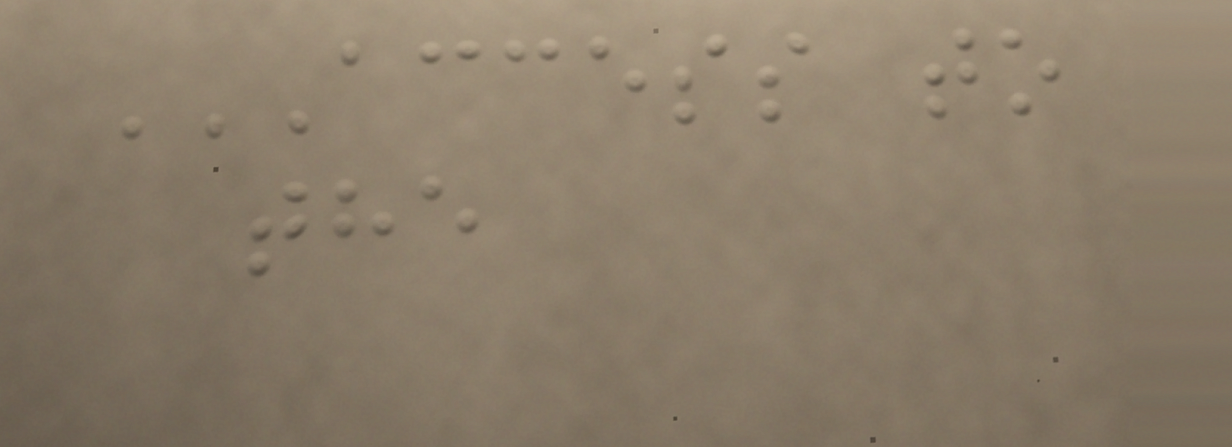ACCESS TO
THE
